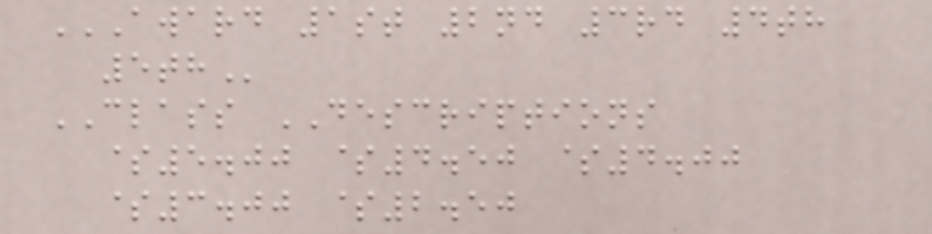AWARD 1ST 2ND 3RD 4TH
5TH
CLASS DESCRIPTIONS
$5.00 $4.50 $4.00
$3.00 $2.50
